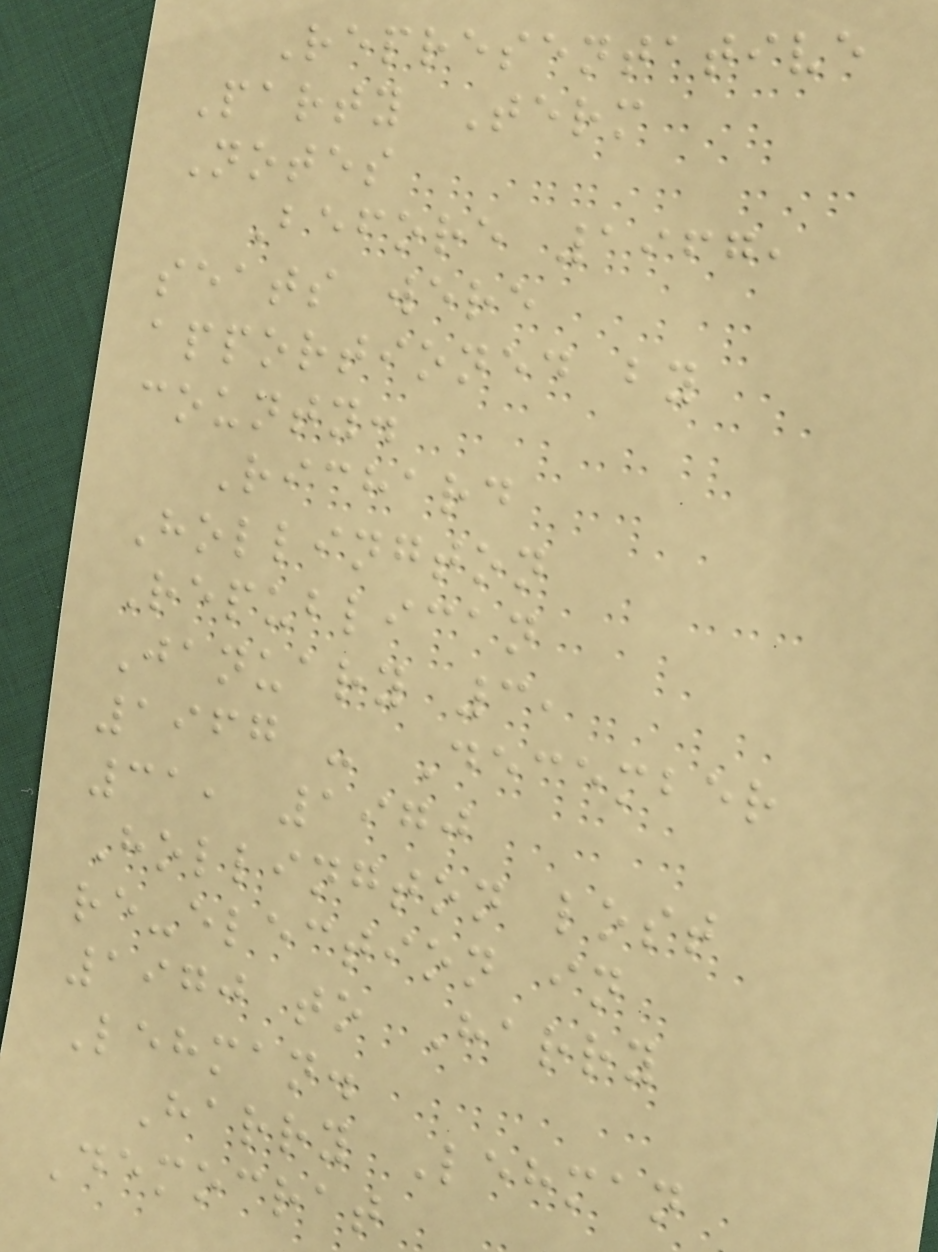Representative
Party Term
Notes
Before 1967,
seats were
apportioned by
county.
Richard
Hollington
Republican
January 3,
1967 - December
31, 1970
Hollington lost
re-election in
1970 to Harry
Lehman.
Harry Lehman
Democrat
